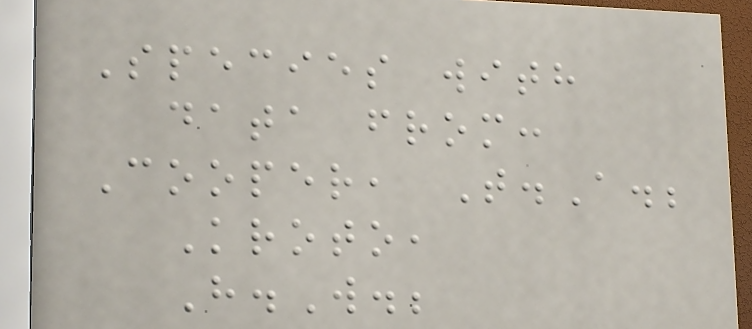Species with
data from:
Cooper, T.A.;
Kroto,
H.W.;
